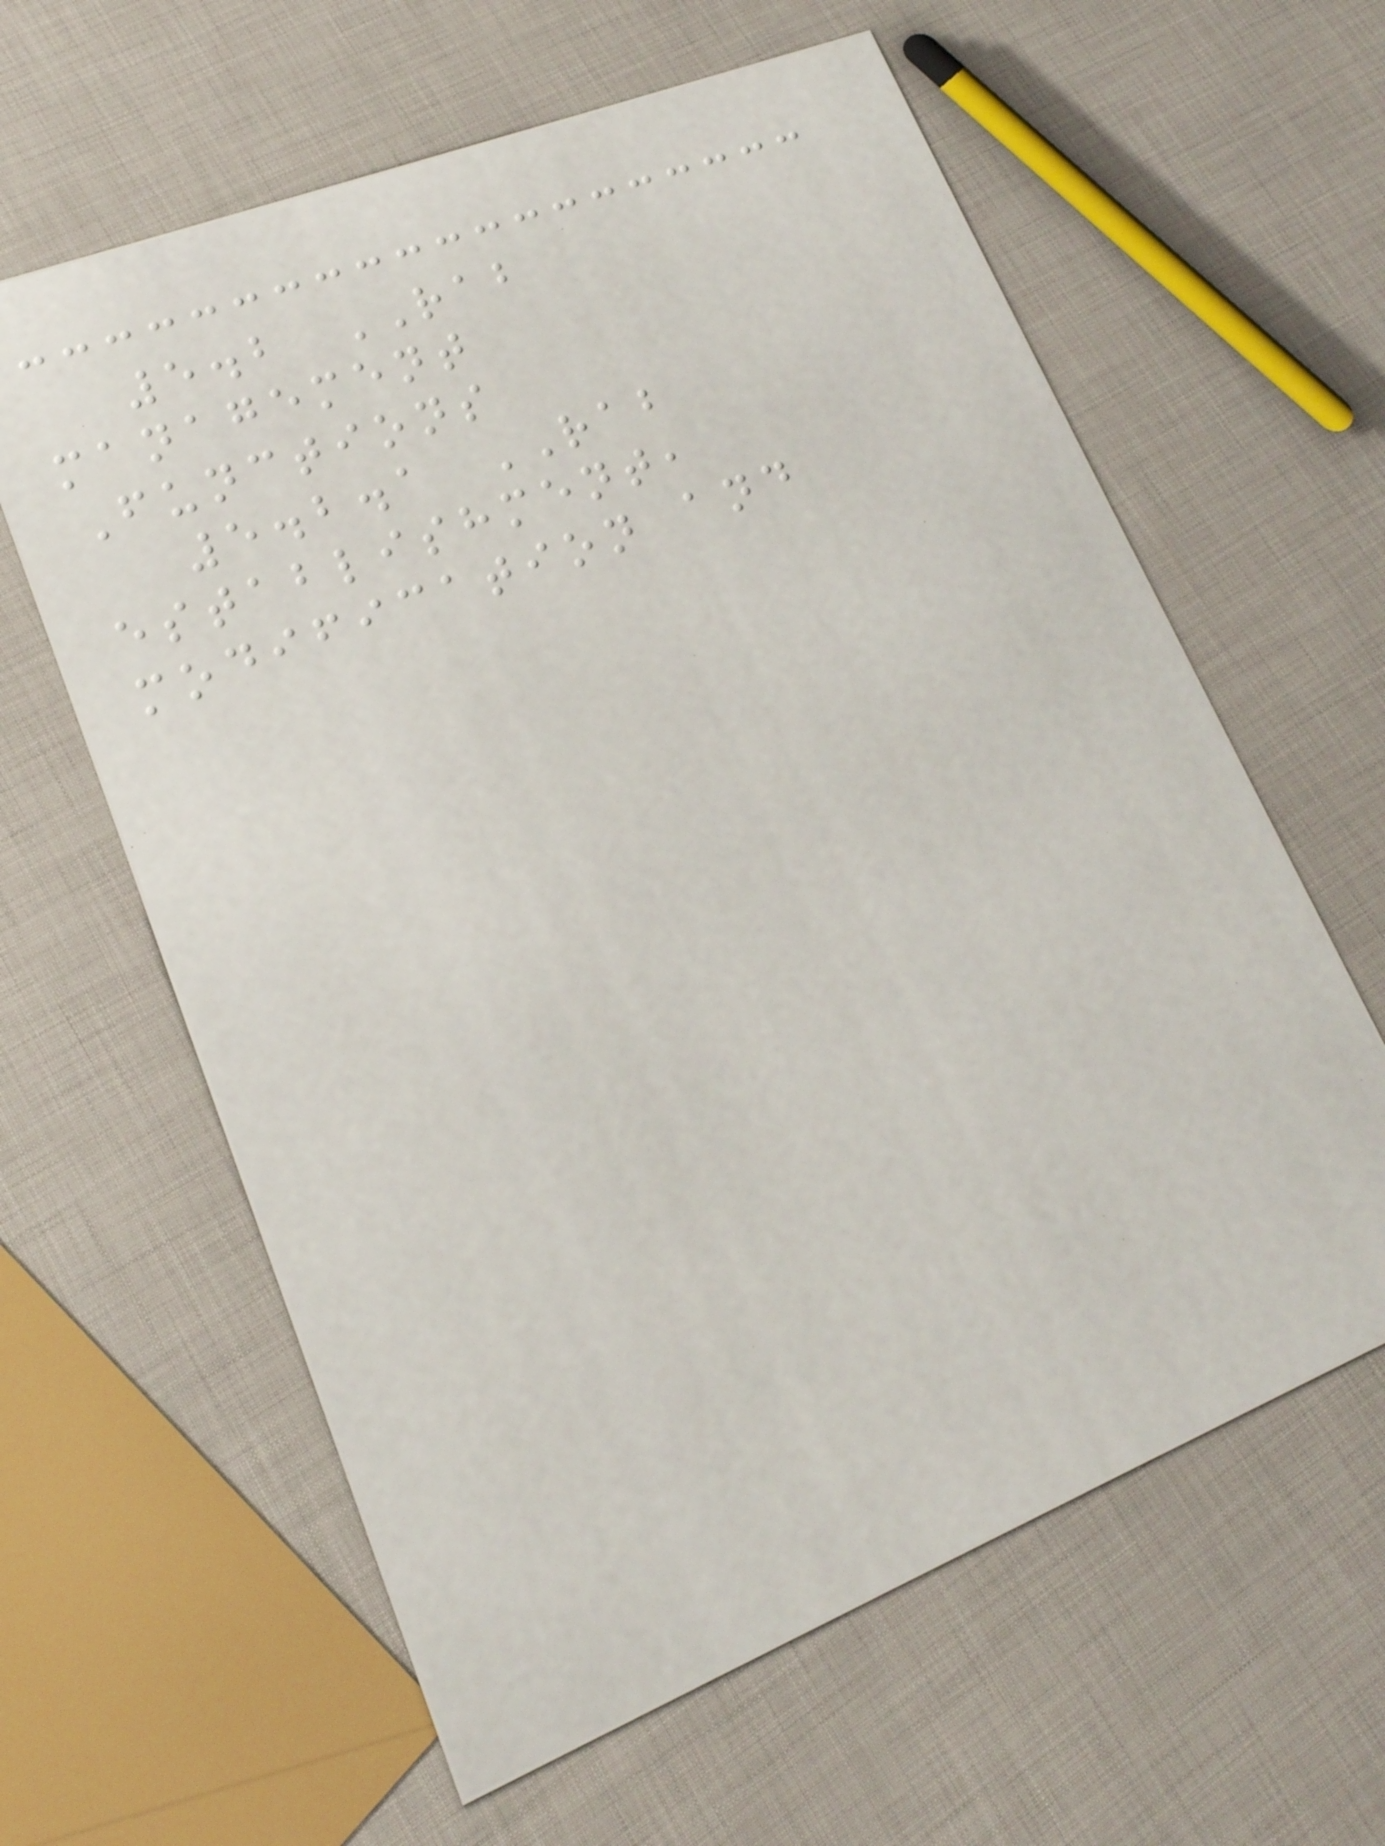5.2 RAB
management
Functions
5.2.1 RAB
establishment,
modification and
